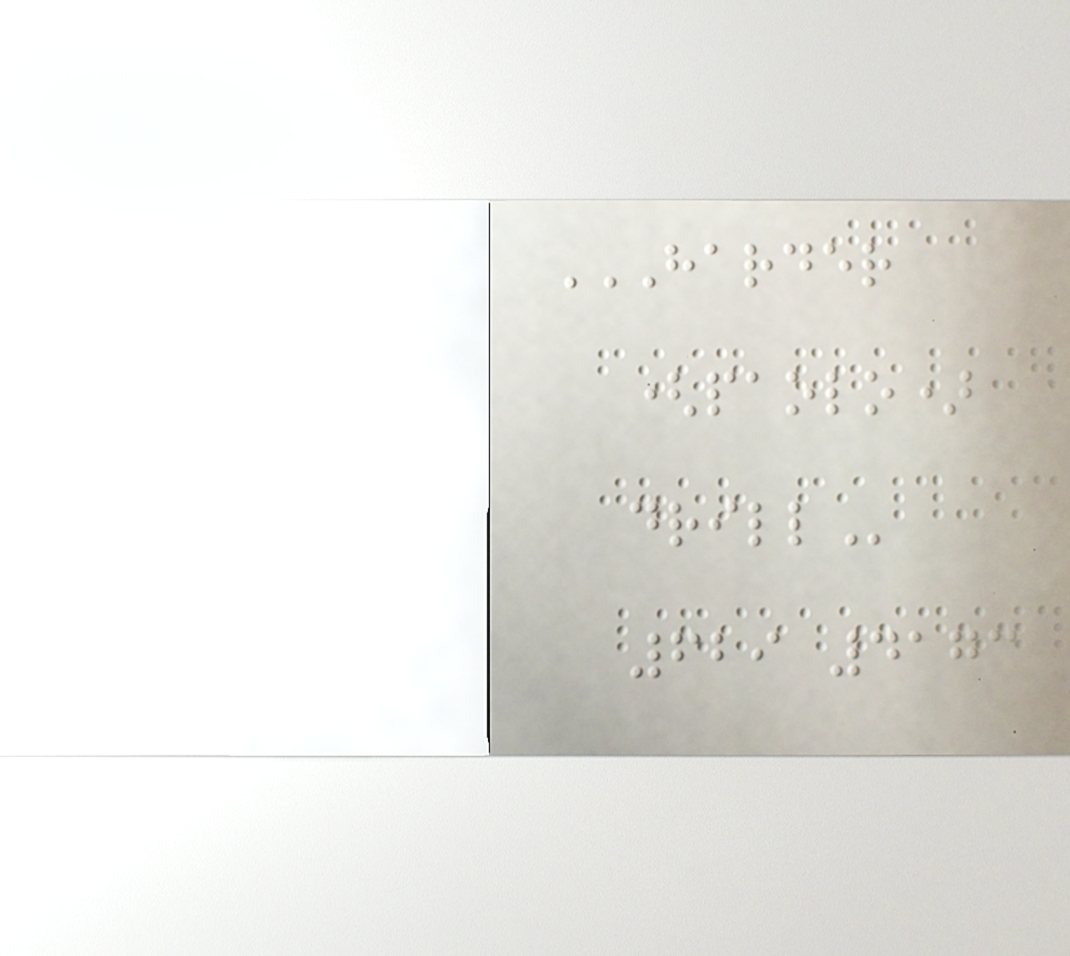HARDER
(PAOLO)
DRILL
629 4173
